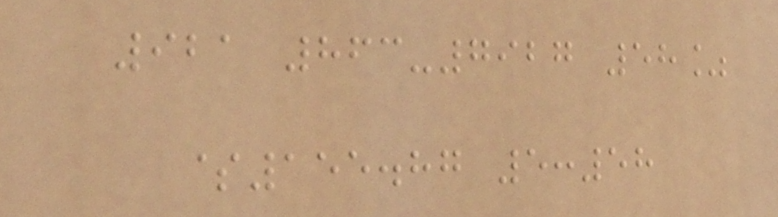921 863-7927 58%
$155.87 5:58
